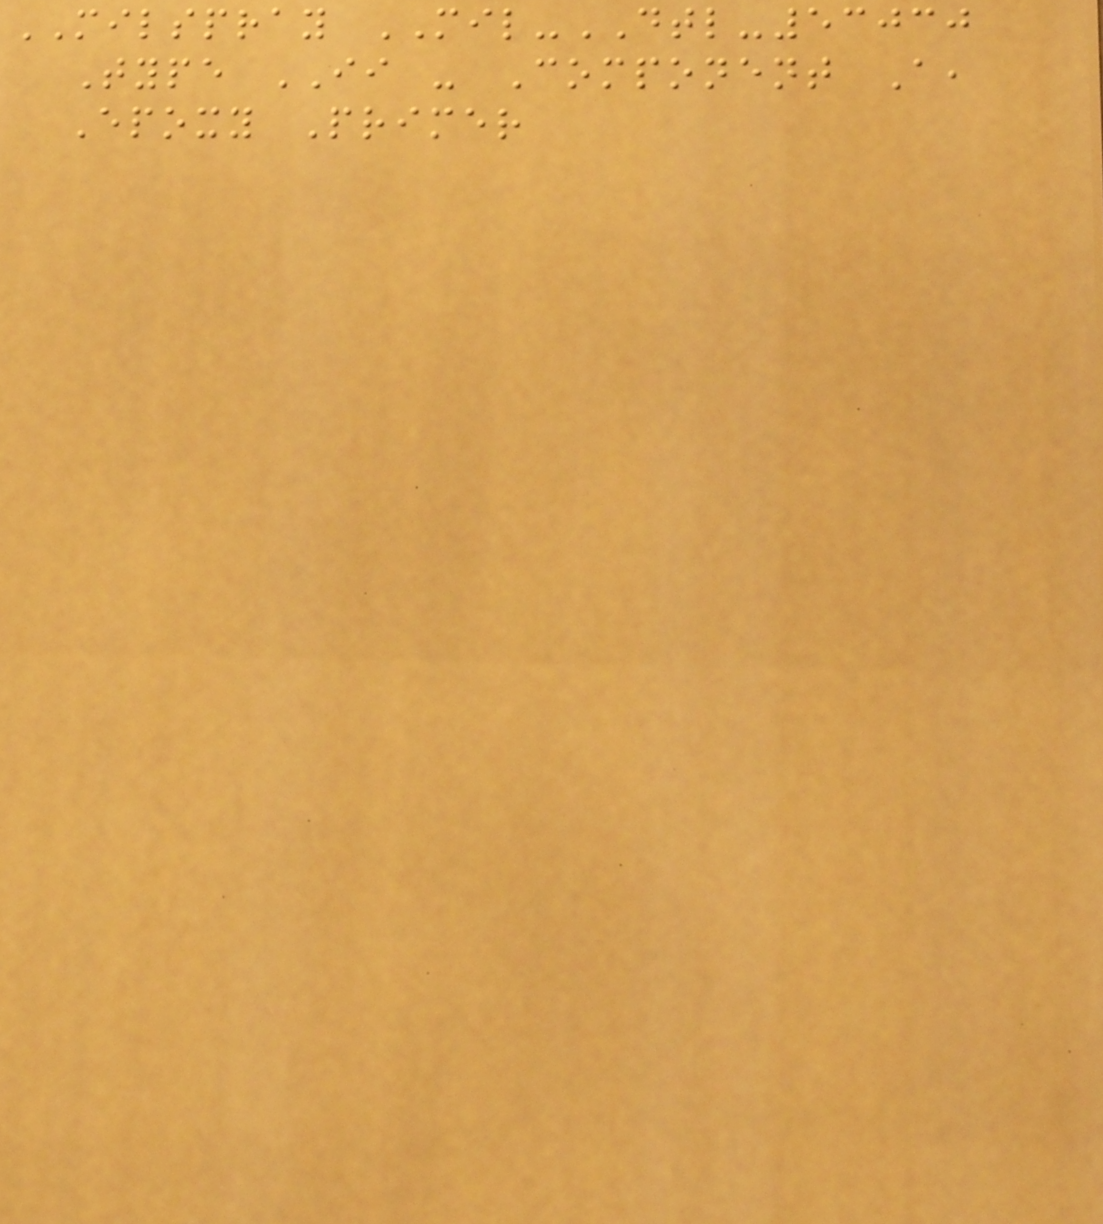MILSPRAY MIL-DTL-53030
Type II - Component A,
Epoxy Primer
